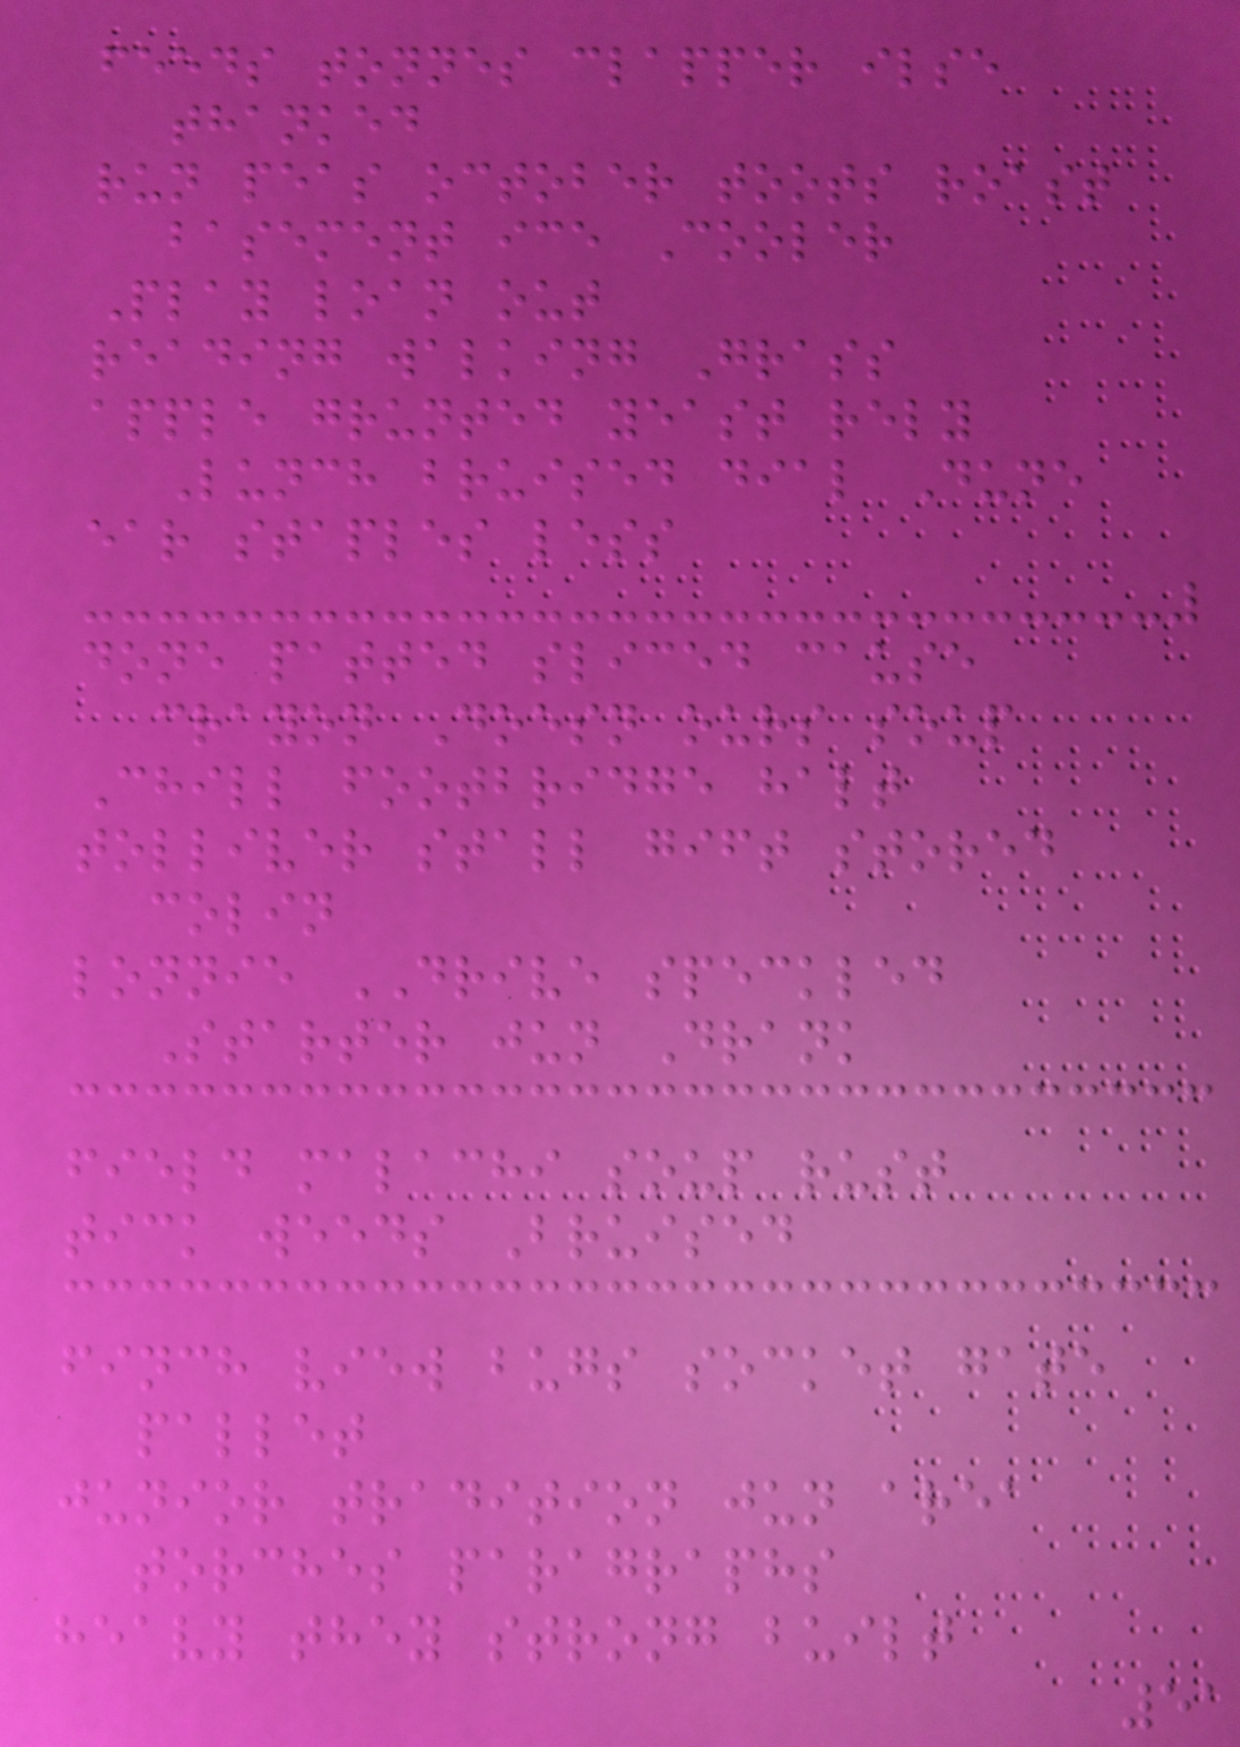feeds tonnes clapper ilse
thanked
run peas october toots roast
basement ice Cooler
Play loan out
reading walking Grass
apple grunted yeast rely
Lunch bruised dial Dune
ear staples less
done patted sliced cause
crayon Doesn ours soup
Chill footbridge halt
tolliver stall gift stored
colin
lonnie DRIVE speckled
Starter jun Drank
field malachi soup rust
tick weeds Bruised
finch view bugs socket gate
pallet
junior tradition jun area
torches paragraphs
heavy they strong built
51
